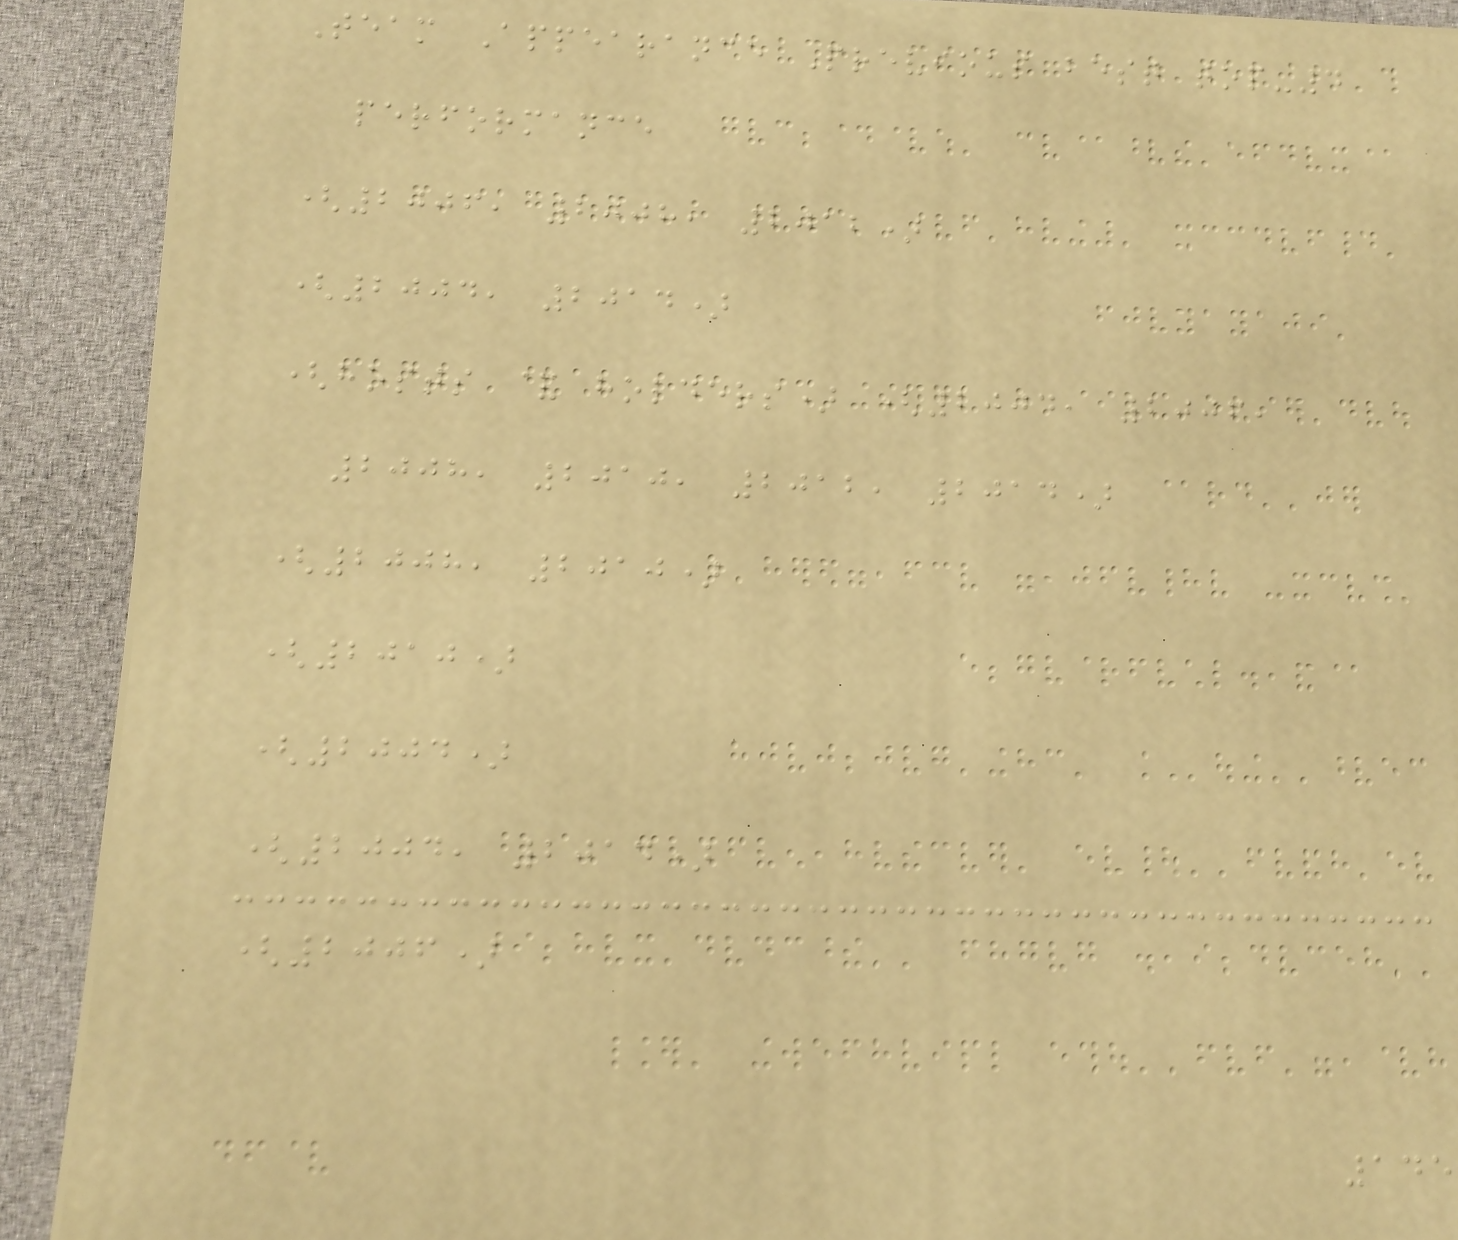Team Appearance Previous best top-4
performance
(2006, 2008, 2012)
(2004, 2014)
(hosts & holders) (2004, 2006,
2008, 2010, 2012, 2014)
(2008, 2010)
(2010)
(2004)
(2004, 2014)
(2006)
145
